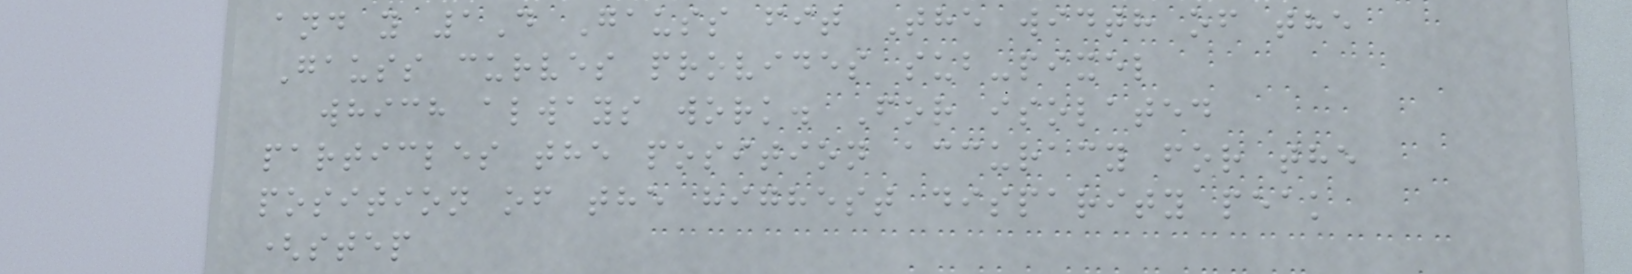and y 1D Gauss fit The width of the
Gauss curves provides sub-pixel
which always work. For isolated
particles the position accuracy for the
position of the highest disparity peak
(step
